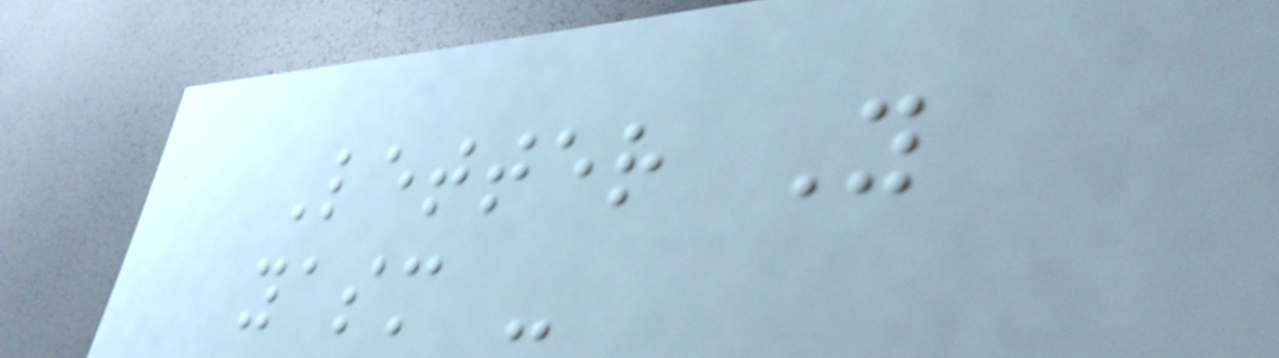Letter Y
yasm -
